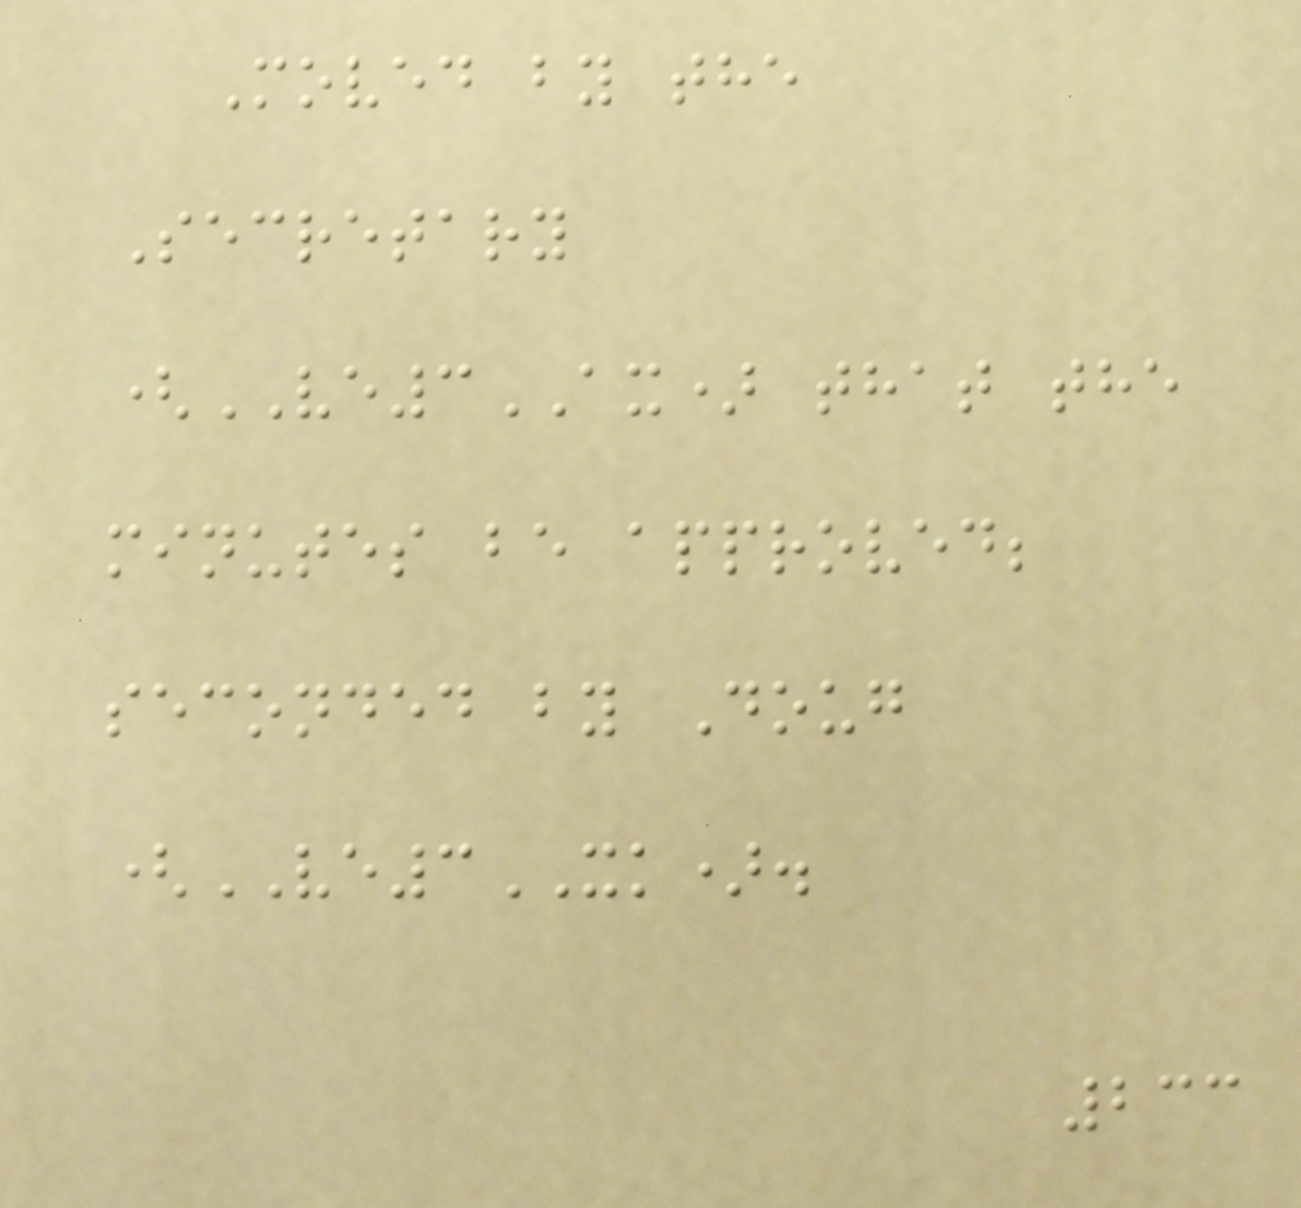Moved by the
Secretary
(VE3AX) that the
minutes be approved;
seconded by Doug
(VE3XK).
233
